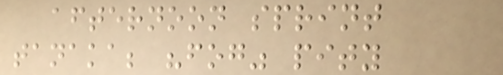afternoon sprint
tanaka; "fog" pity
